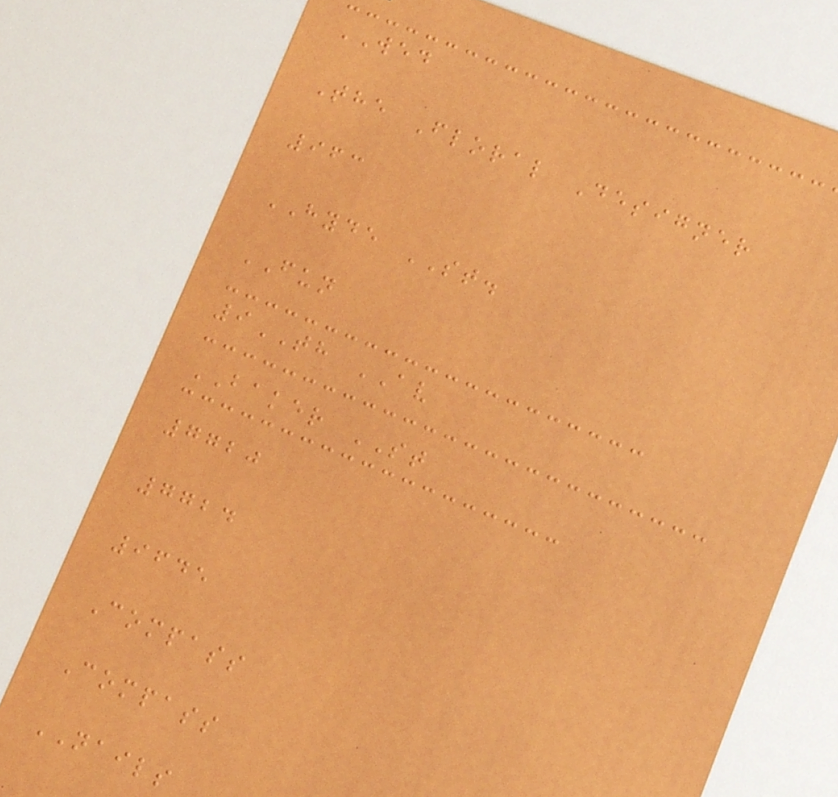WED
The Floral Designer
963
HYDE ST.
FUN
9TH AV
BAKER ST
7720
7724
9645
Compass
Compass
NAILS
